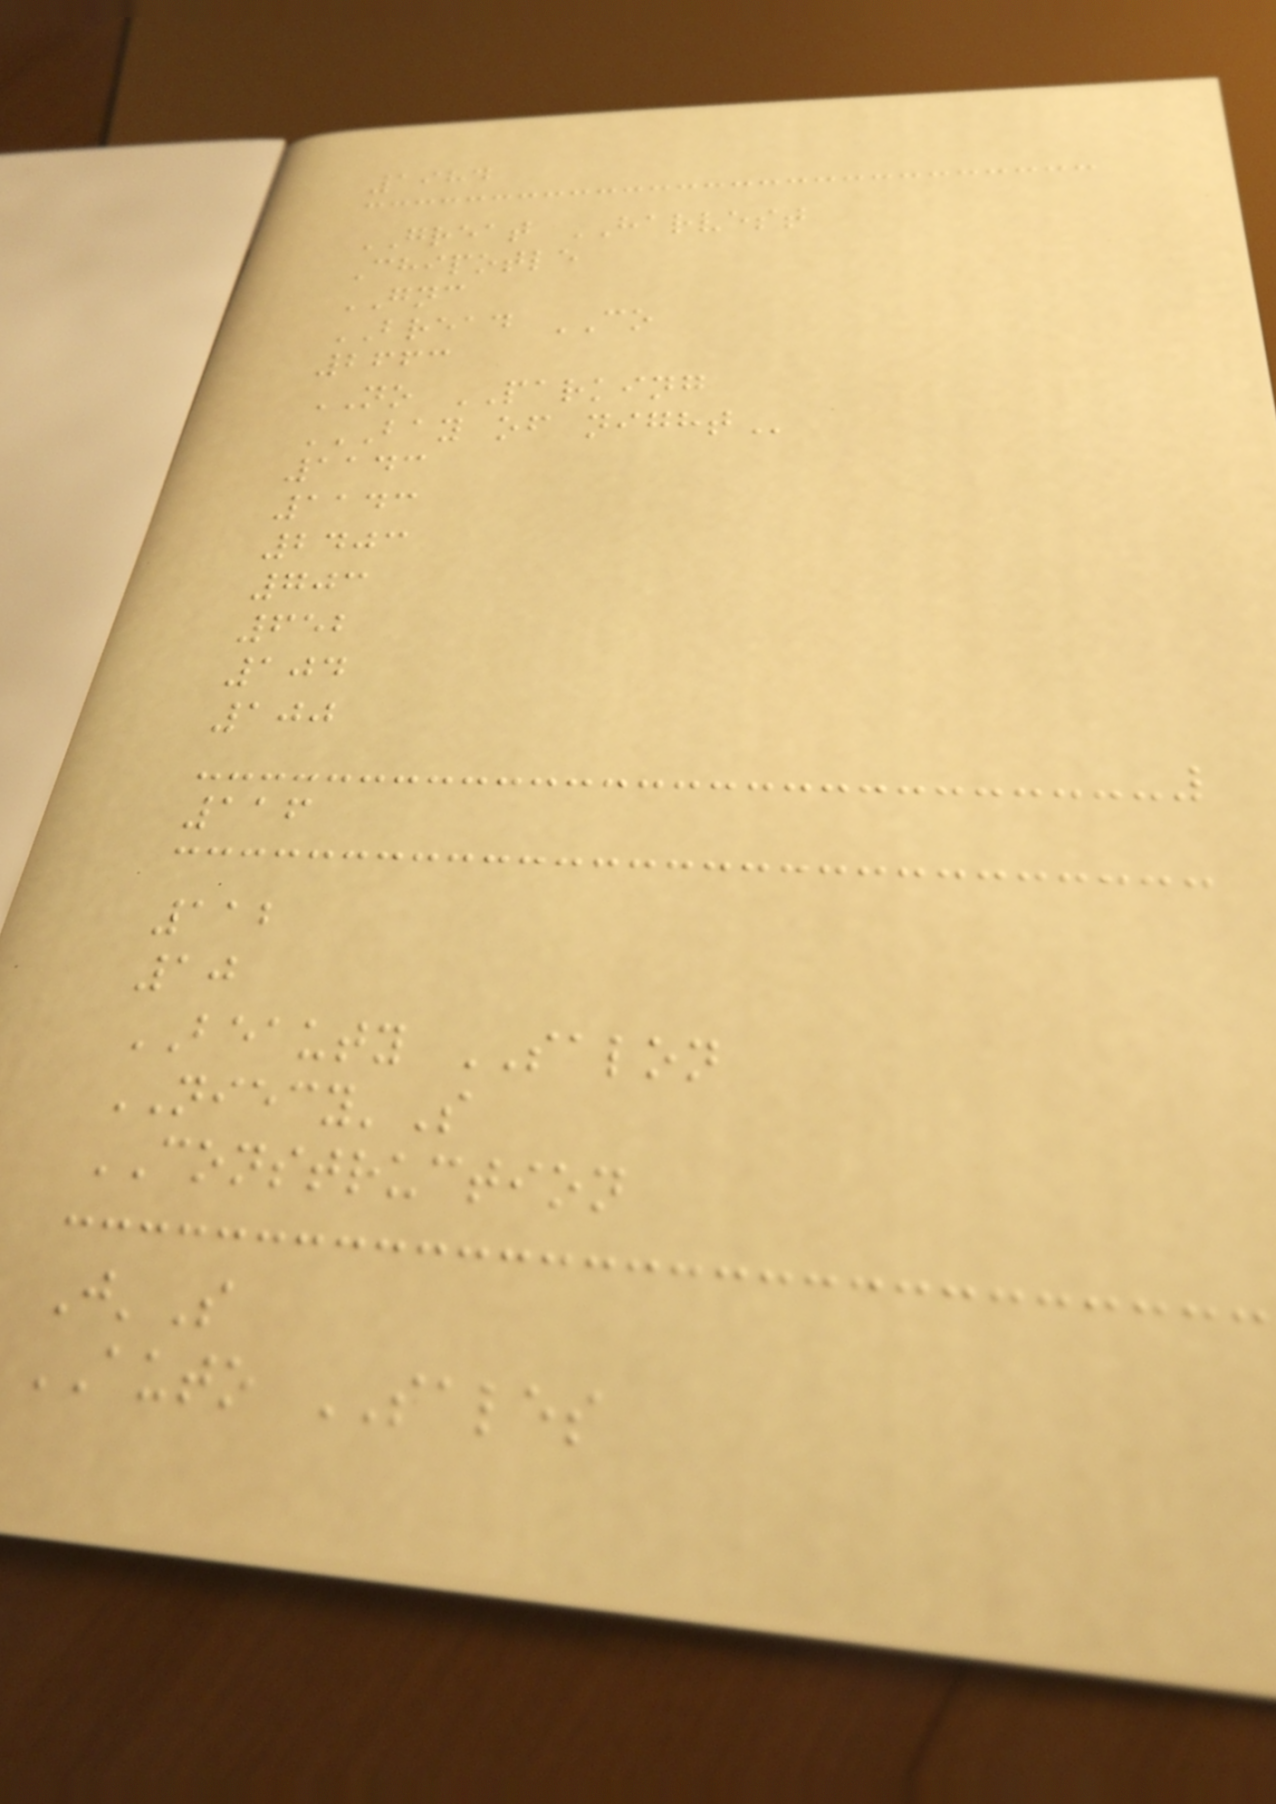1984
GREAT HARVEST
Chipotle
GNC
BREAD CO
2663
NO PARKING
BAY OF NIGHT
1143
1143
2403
703
652
104
100
116
112
10
BEAUTY SALON
NIECY'S
CONSTRUCTION
J'S
AUTO SALES
